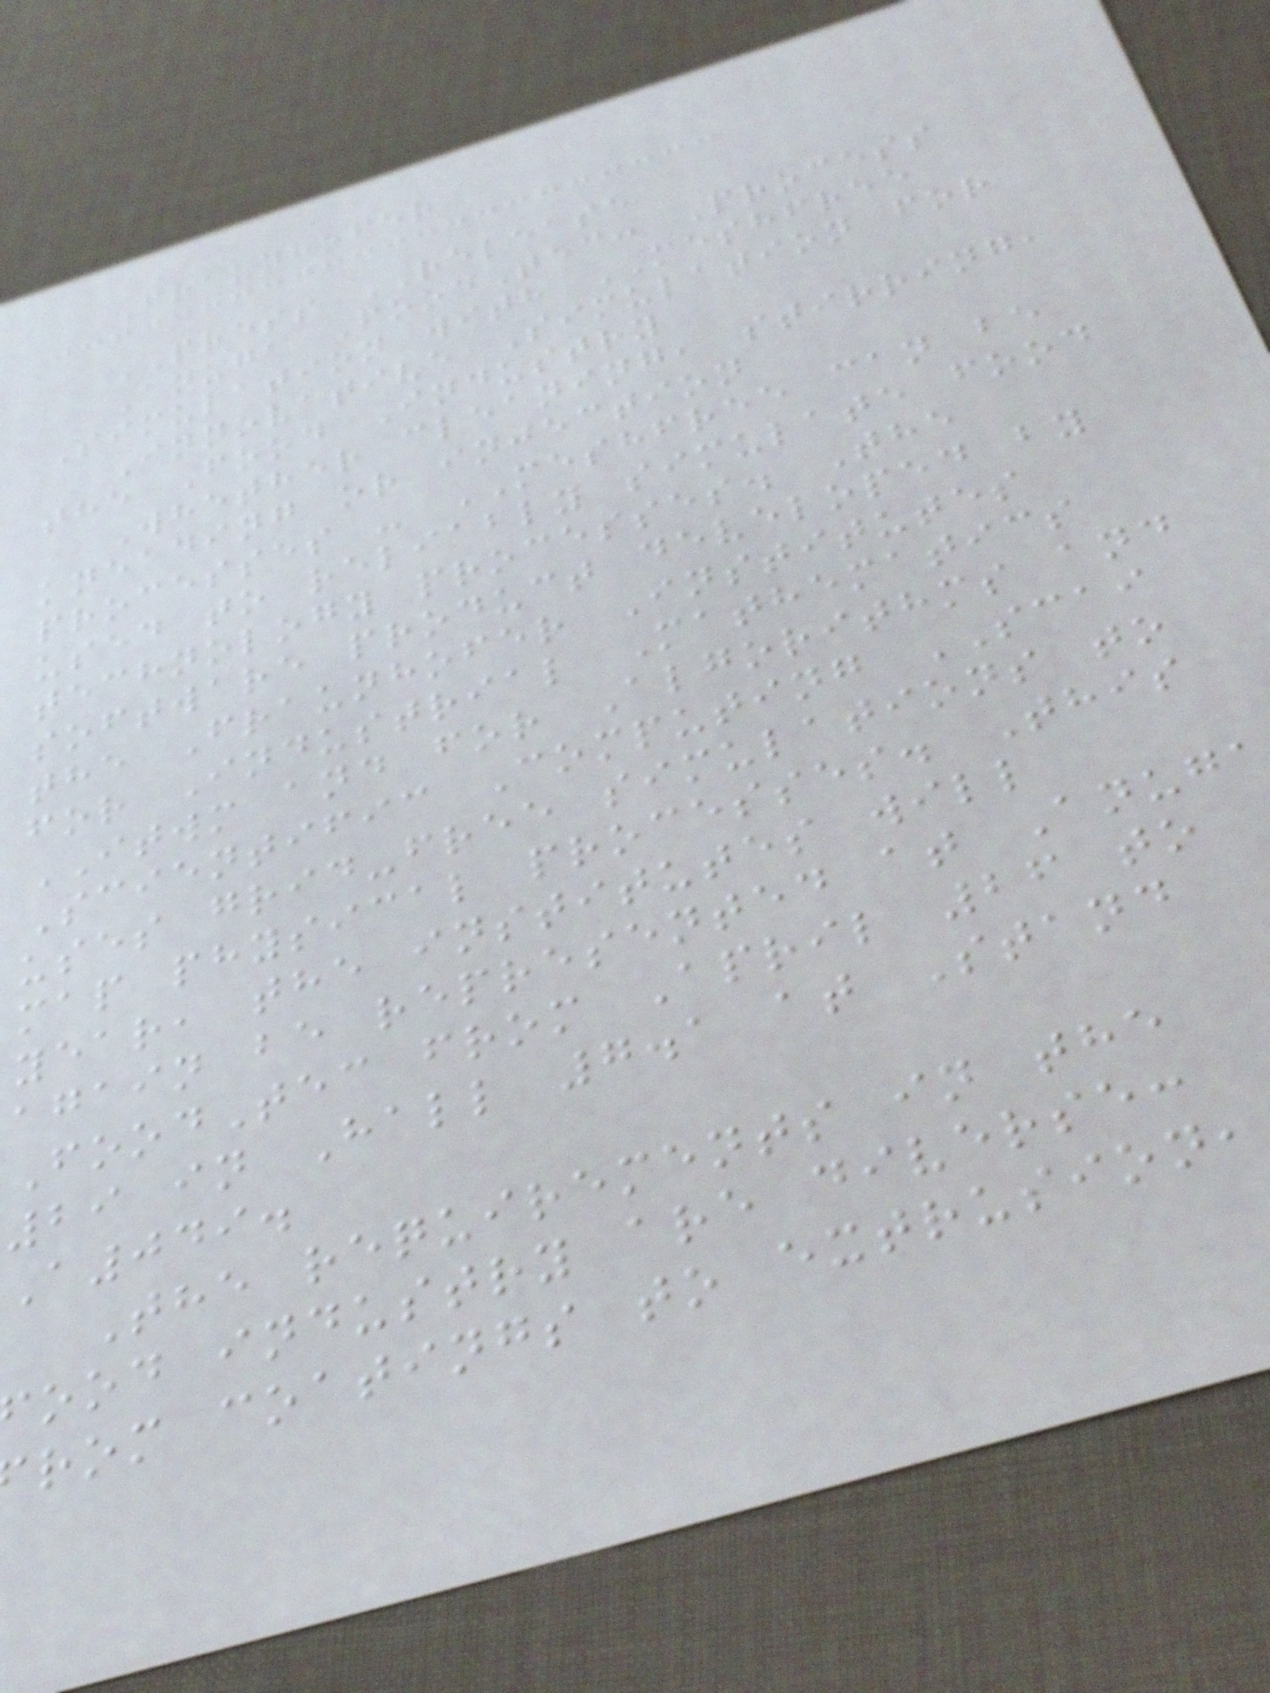Fraunhofer
PRESS RELEASE
Anuga FoodTec: Process
Simulation with MESHFREE
Innovative Simulation for
the Food Industry
Whether cleaning, stirring,
kneading or injection
processes - MESHFREE can be
used to reliably simulate food
technology processes. The
software product developed by
the Fraunhofer Institutes
for Industrial Mathematics
ITWM and for Algorithms and
Scientific Computing SCAI
uses grid-free simulations to
map physical processes. This
year, the institutes will
again be represented at Anuga
FoodTec from April 26 to
29 in Hall 7.1 at Stand
A049.
The requirements in the
ood industry are diverse:
rom coatings to extrusion,
